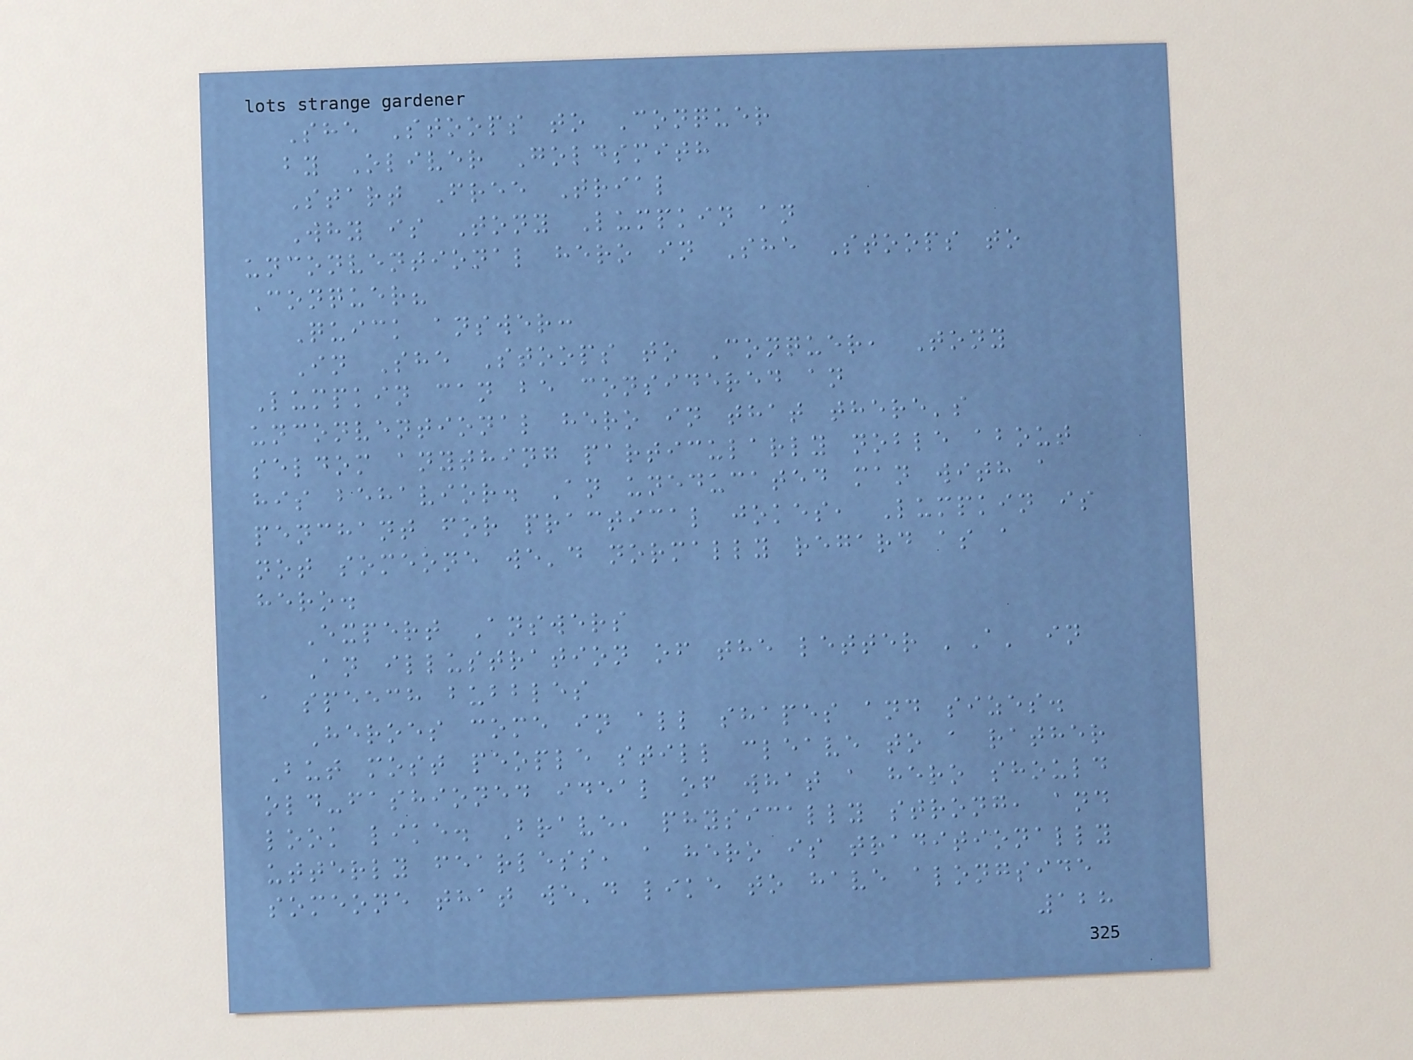She Stoops to Conquer
by Oliver Goldsmith
Start Free Trial
Why is Tony Lumpkin an
unconventional hero in She Stoops to
Conquer?
Quick answer:
In She Stoops to Conquer, Tony
Lumpkin can be considered an
unconventional hero in that there's
seldom anything particularly noble about
his behavior. An uneducated man with a
penchant for practical jokes, Lumpkin is
not someone we'd normally regard as a
hero.
Expert Answers
An illustration of the letter 'A' in
a speech bubbles
Heroes come in all shapes and sizes.
But most people still cleave to a rather
old-fashioned ideal of what a hero should
look like. Brave, physically strong, and
utterly fearless, a hero is traditionally
someone that we'd like to have alongside
128
